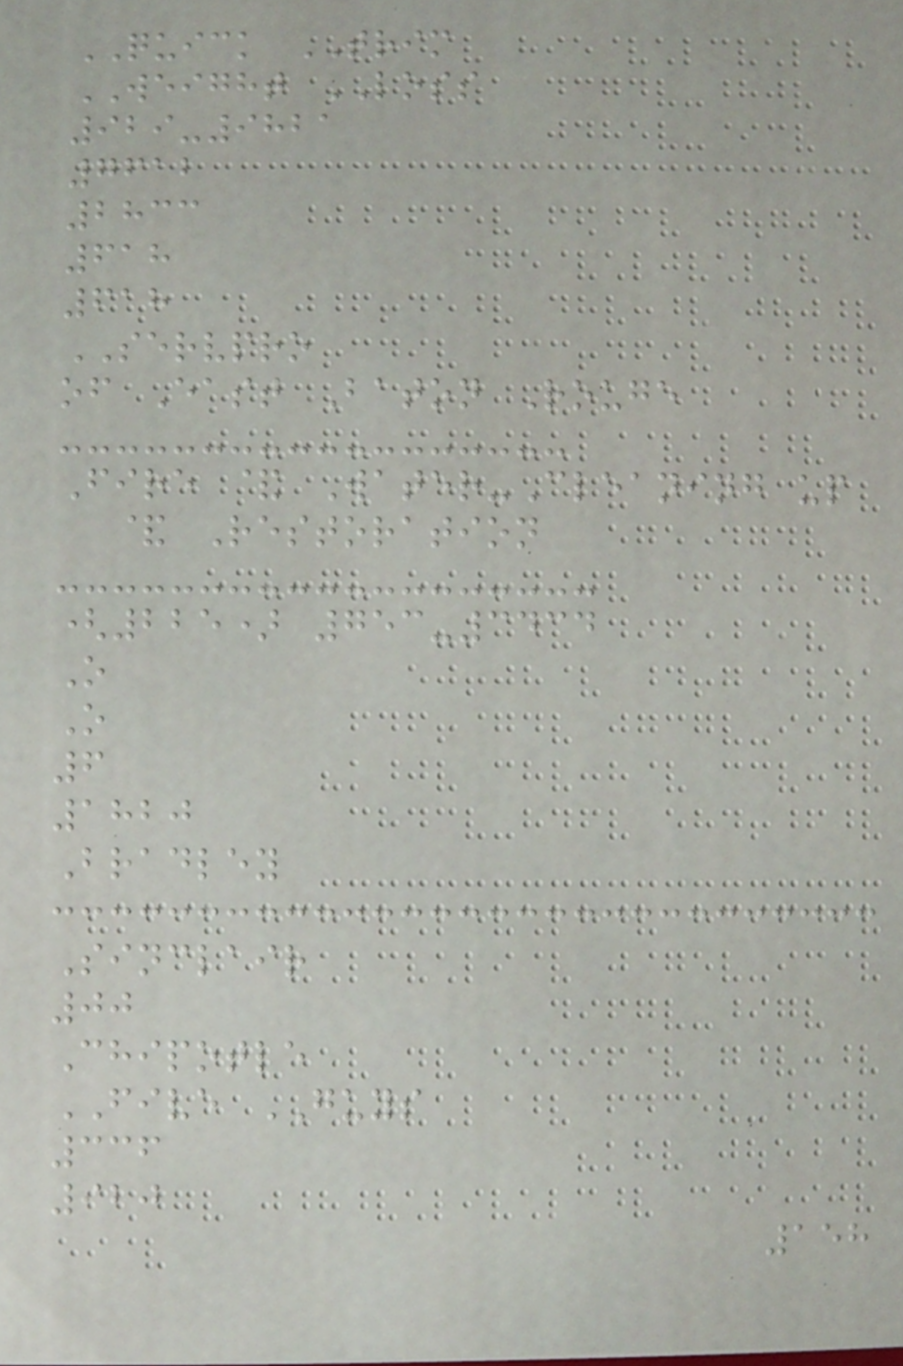QUICK TRIM
WEIGHT LOSS
929-9821
7612
2833
618
618
SERVPRO
of East Baton Rouge
Fire & Water-Cleaning up
& Restoration
(225) 753-3434
O
O
6
1820
Bradley
Sinclair
00
Chipotle
FIVE GUYS
336
920
158
